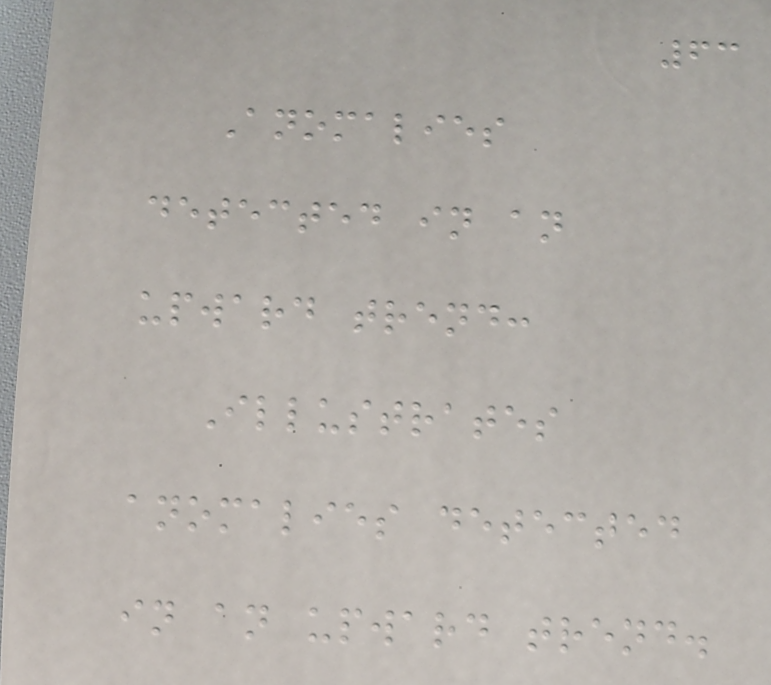63
Anomalies
detected in an
upward trend:
Illustrates
anomalies detected
in an upward trend.
